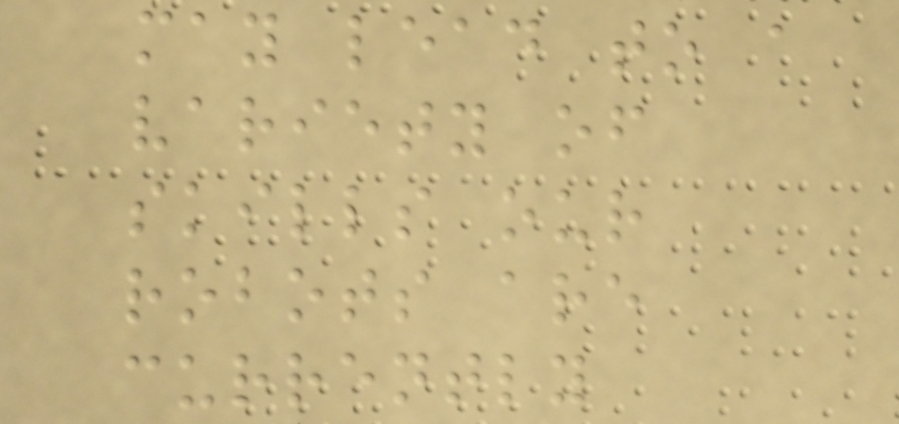may lead to a
variety of
skills our
robots are
currently
